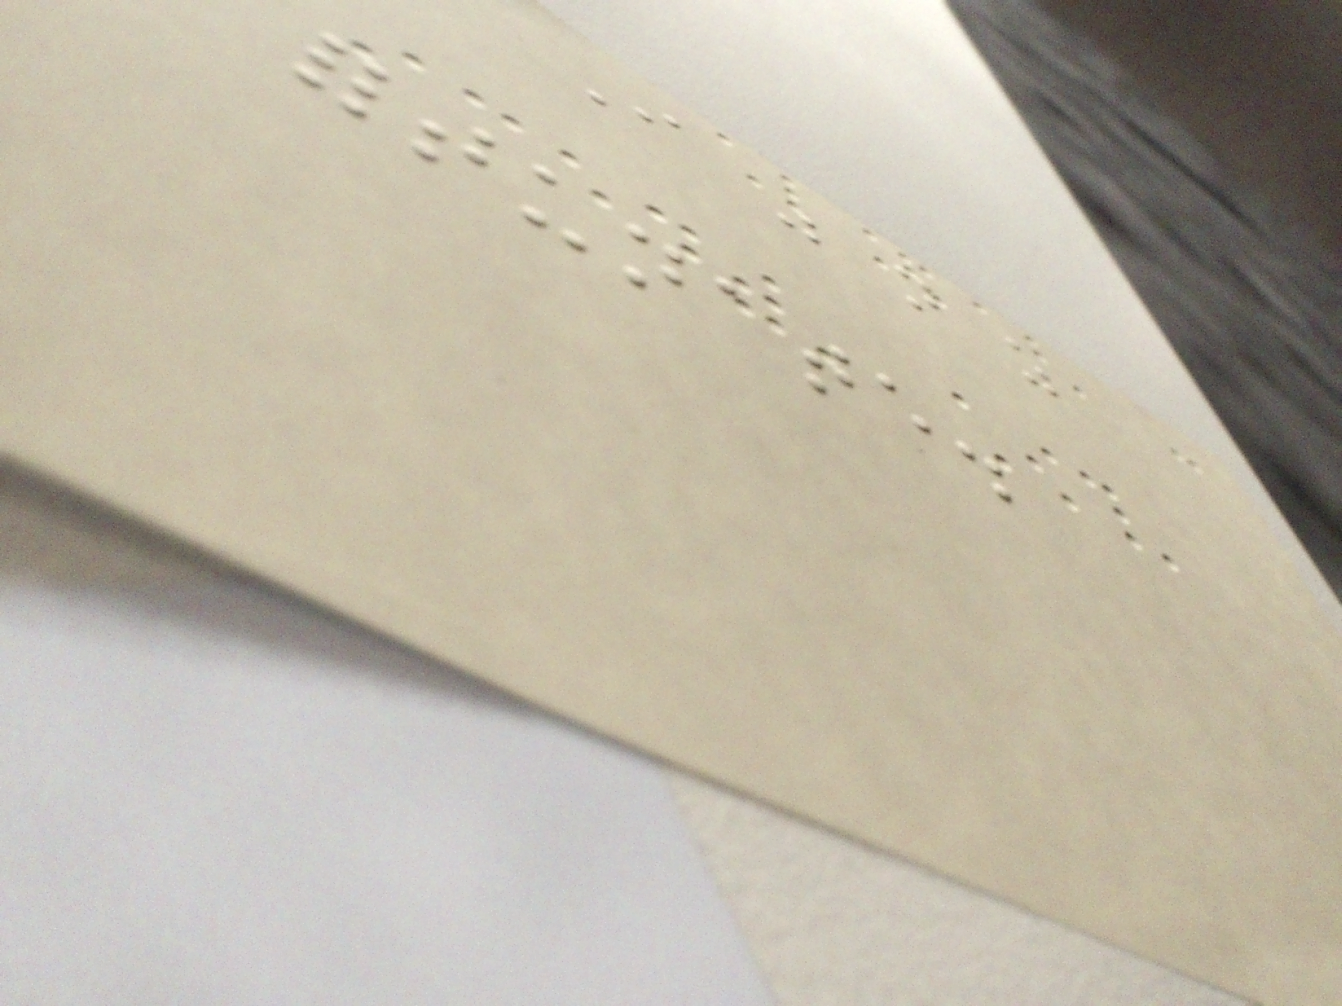I was not as
fortunate.
